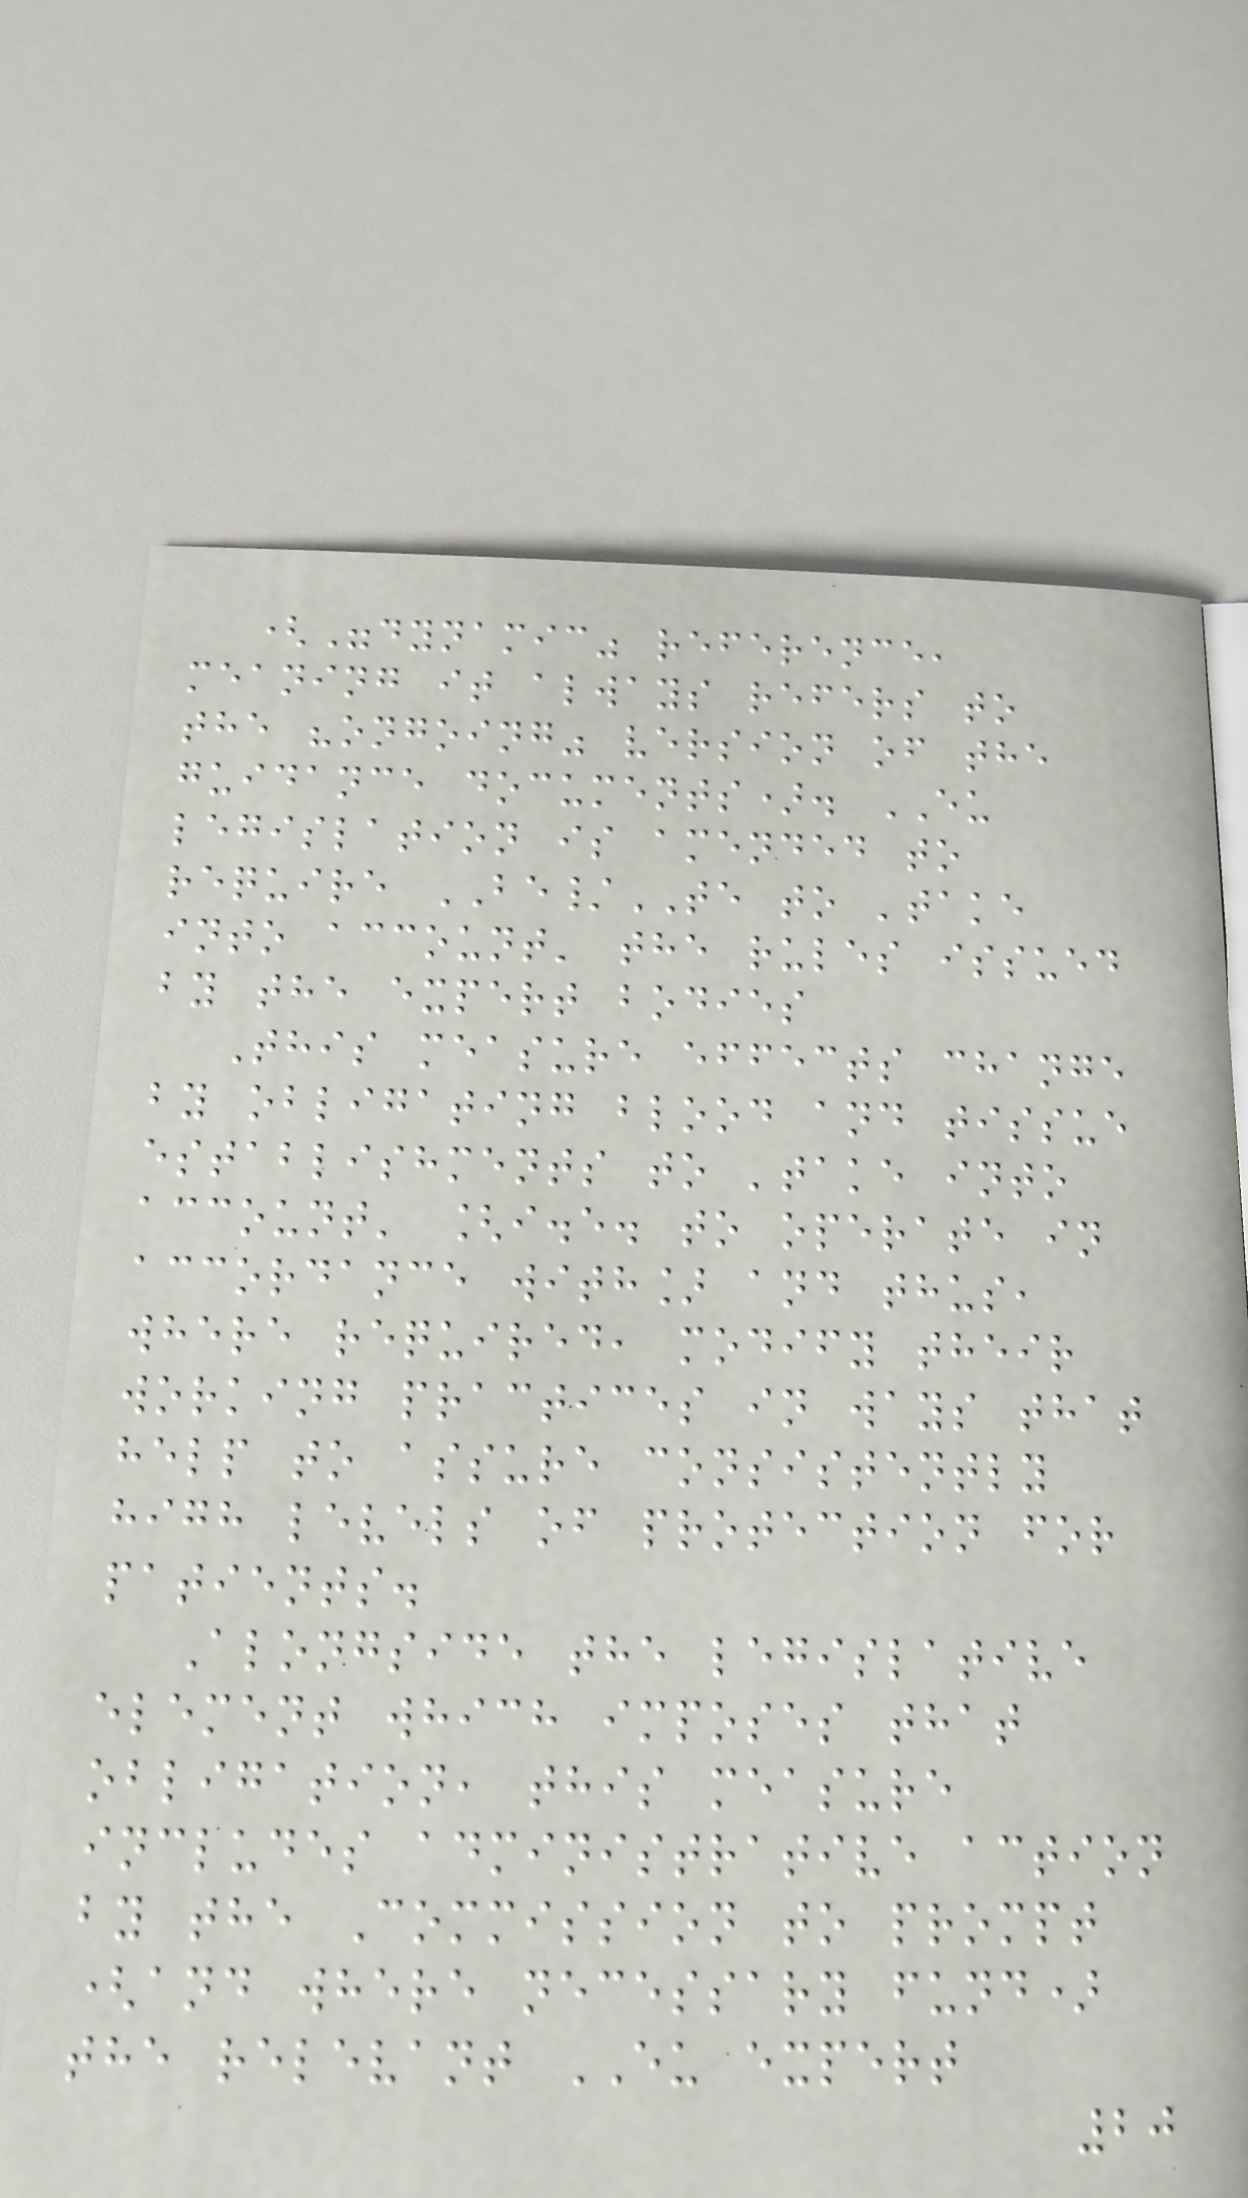("dynamic" reference,
meaning it always refers to
the "ongoing" version of the
guidance documents). EU
legislation is amended to
require BE/TE to 'take
into account' the rules issued
by the expert bodies
This measure effects change
by obligating blood and tissue
establishments to 'take into
account' [i.e. to operate in
accordance with] and thus,
where required, modify their
working practices in ways that
help to assure consistently
high levels of protection for
patients.
Alongside the legislative
element which imposes that
obligation, this measure
includes administrative action
by the Commission to prompt
(and where necessary fund)
the relevant EU expert
20
